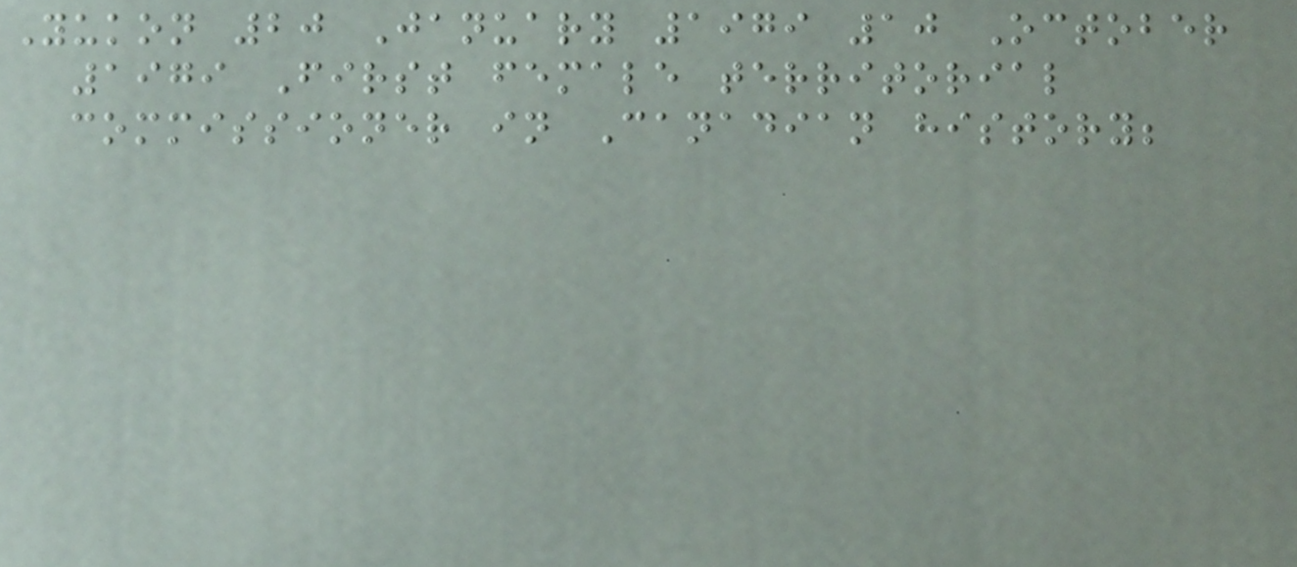Yukon 20 January 1979 10 October
1979 First female territorial
commissioner in Canadian history;
